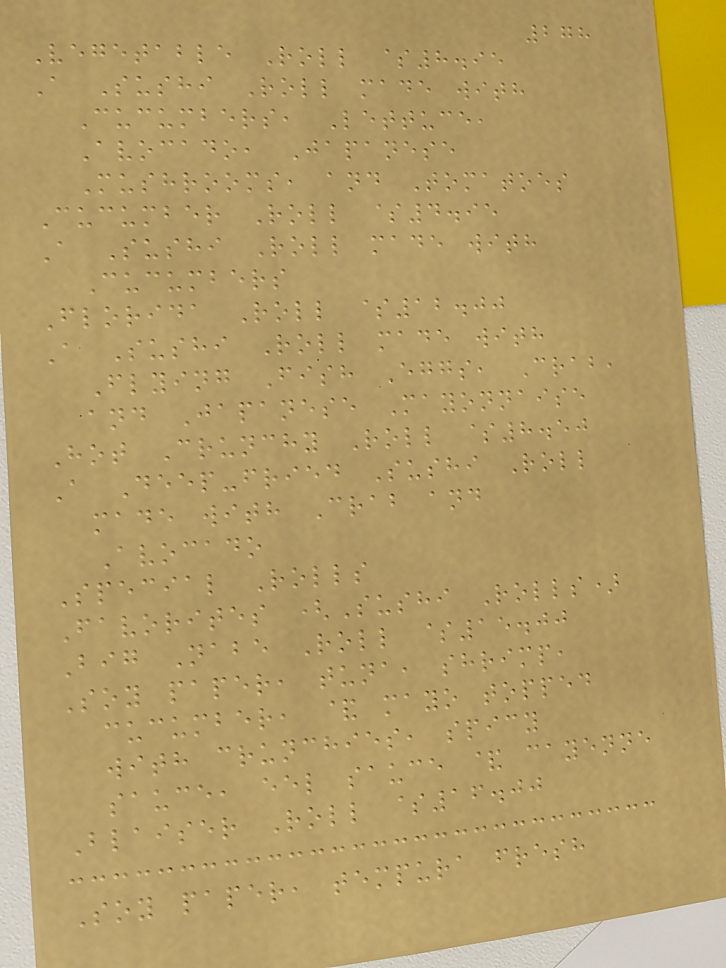278
Vegetable Roll $8.95
A Sushi Roll made with
Cucumbers, Lettuce,
Avocado, Japanese
Mushrooms, and Tomatoes
Cucumber Roll $4.95
A Sushi Roll made with
Cucumbers
Florida Roll $12.00
A Sushi Roll made with
Flying Fish Eggs, Crab,
and Japanese Mayonnaise
Hot Crunchy Roll $8.50
A Deep-fried Sushi Roll
made with Crab and
Avocado
Special Rolls
Favorites (Sushi Rolls)
Big Nabe Roll $15.00
Soy paper, tuna, shrimp,
cucumber, & mayo topped
with crunchies, spicy
sauce, eel sauce & cayenne
Blaiser Roll $16.00
Soy paper, tempura fresh
